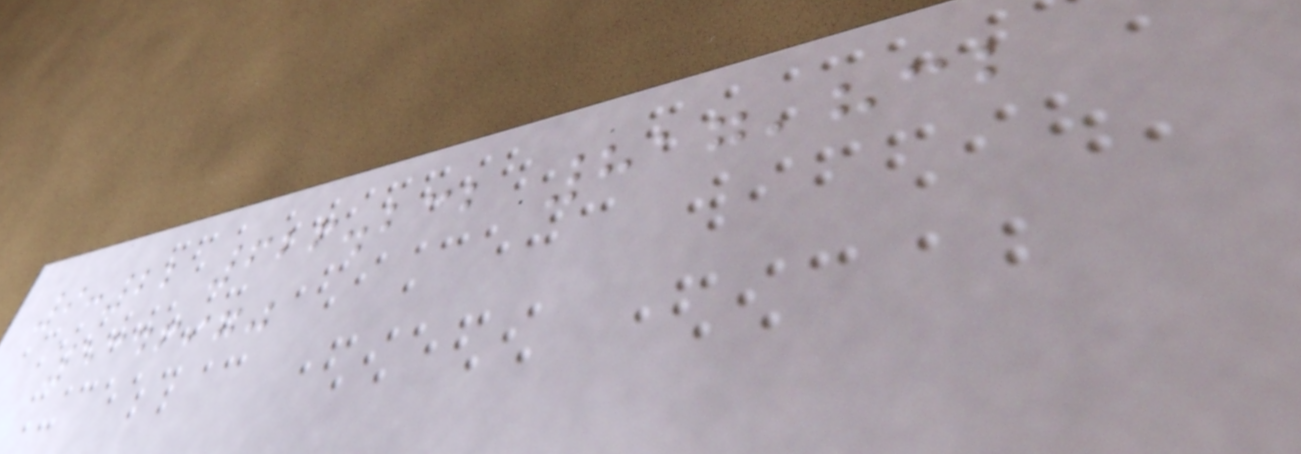9:22 626.232 817,832
5346970
